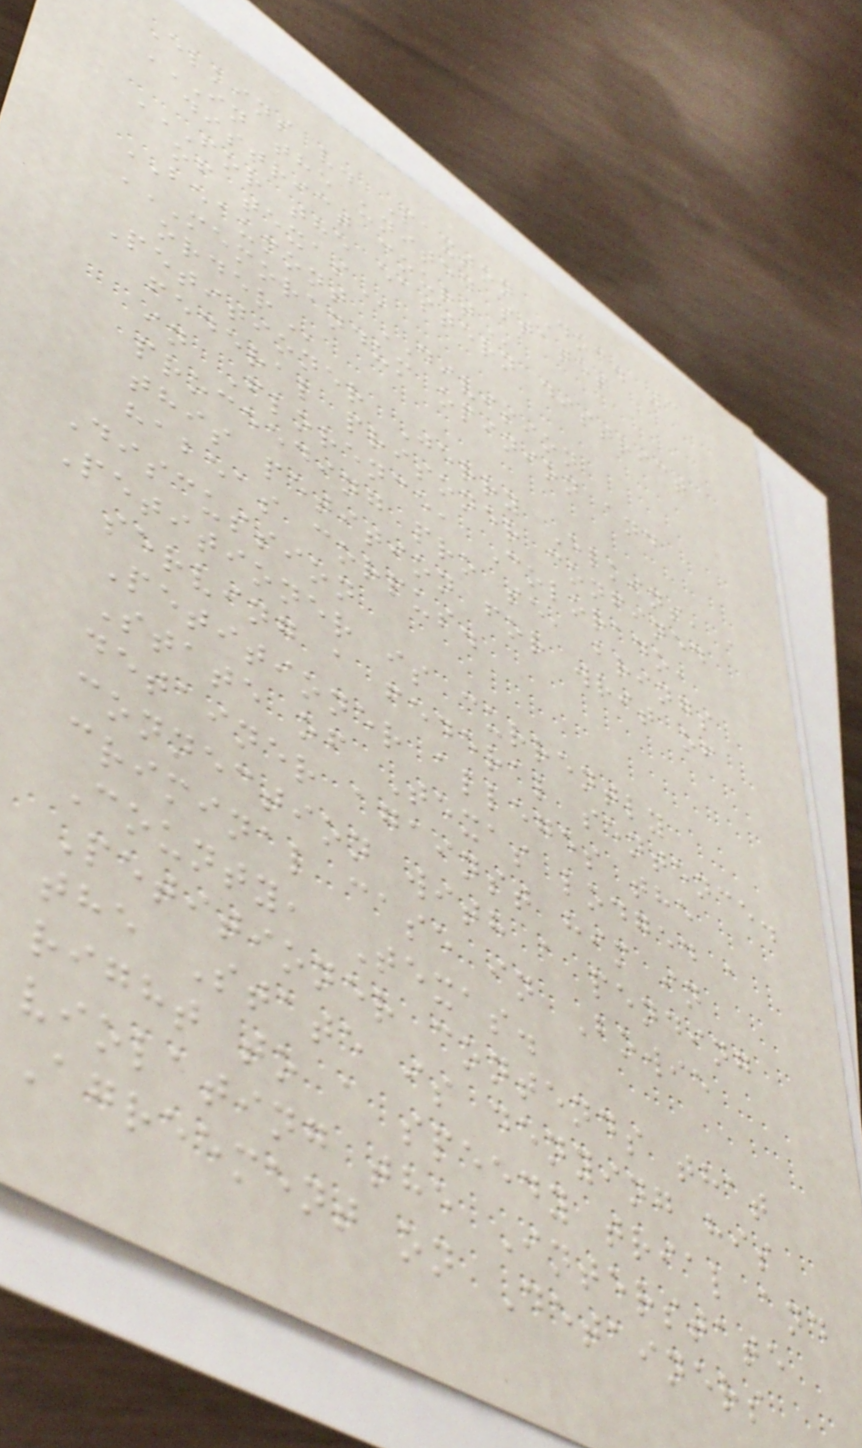Elkins v. Paxton Doc. 3
IN THE UNITED STATES
DISTRICT COURT
FOR THE EASTERN DISTRICT
OF TEXAS
BEAUMONT DIVISION
MEMORANDUM OPINION AND
ORDER
Petitioner Jerry Elkins, a
federal prisoner confined
in Florence, Colorado,
proceeding pro se, brings
this petition for writ of
habeas corpus.
Discussion
Petitioner is currently
serving a federal sentence.
Petitioner alleges the
State of Texas lodged a
detainer against him in
connection with a pending
criminal case in Bowie
County, Texas.
Petitioner contends that
the State is denying his
right to a speedy trial and
violating the Interstate
Agreement on Detainers
